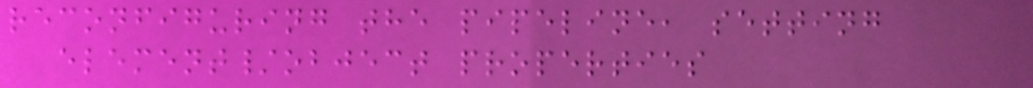reconfiguring the pipeline, setting
element/object properties
